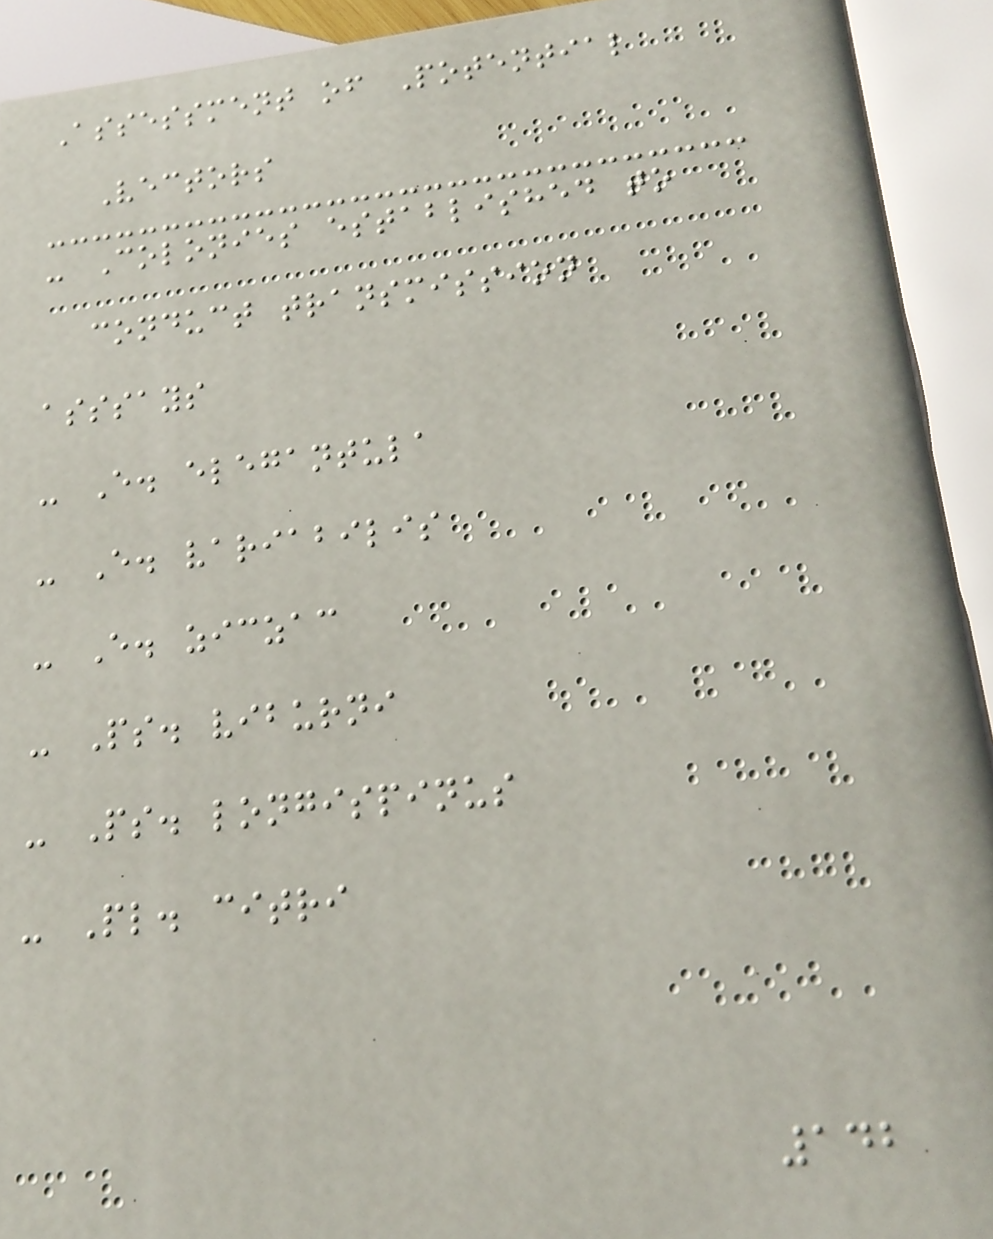Assessment of Potential
Vectors
- Colonies established to
conduct transmission
asssays
- E. elegantula
- E. variabilis
- E. ziczac
- Ps. viburni
- Ps. longispinus
- Pl. citri
142
